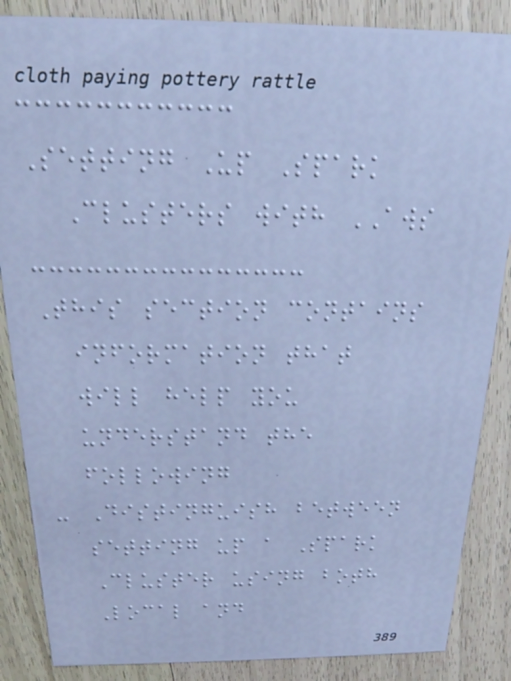Setting Up Spark
Clusters with AWS
This section contains
information that
will help you
understand the
following
- Distinguish between
setting up a Spark
Cluster using both
Local and
